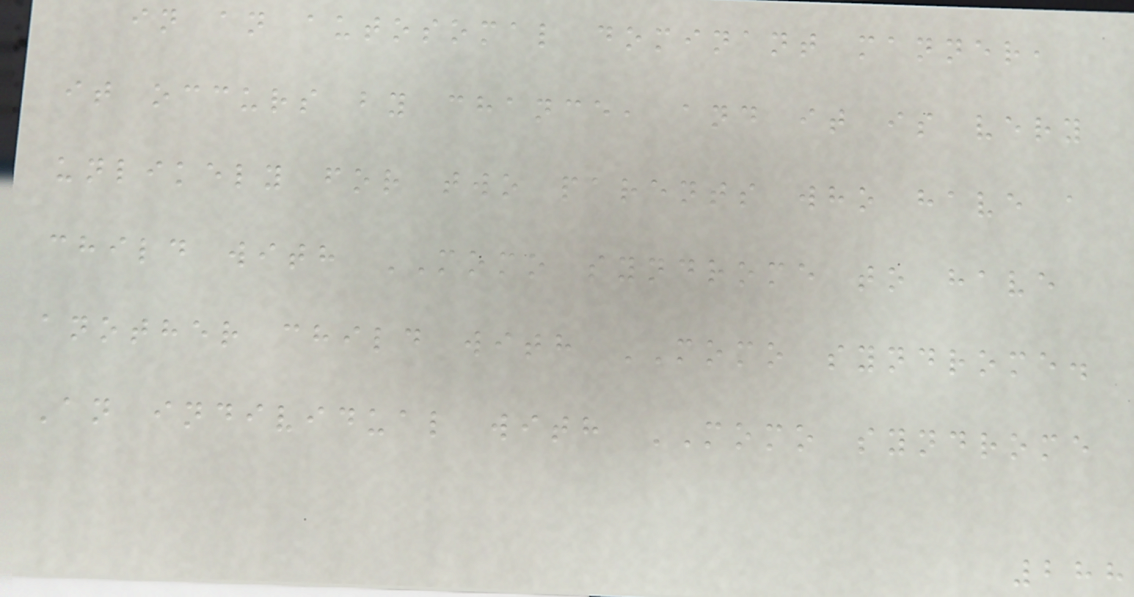in an autosomal dominant manner,
it occurs by chance, and it is very
unlikely for two parents who have a
child with MOMO syndrome to have
another child with MOMO syndrome.
An individual with MOMO syndrome
288
